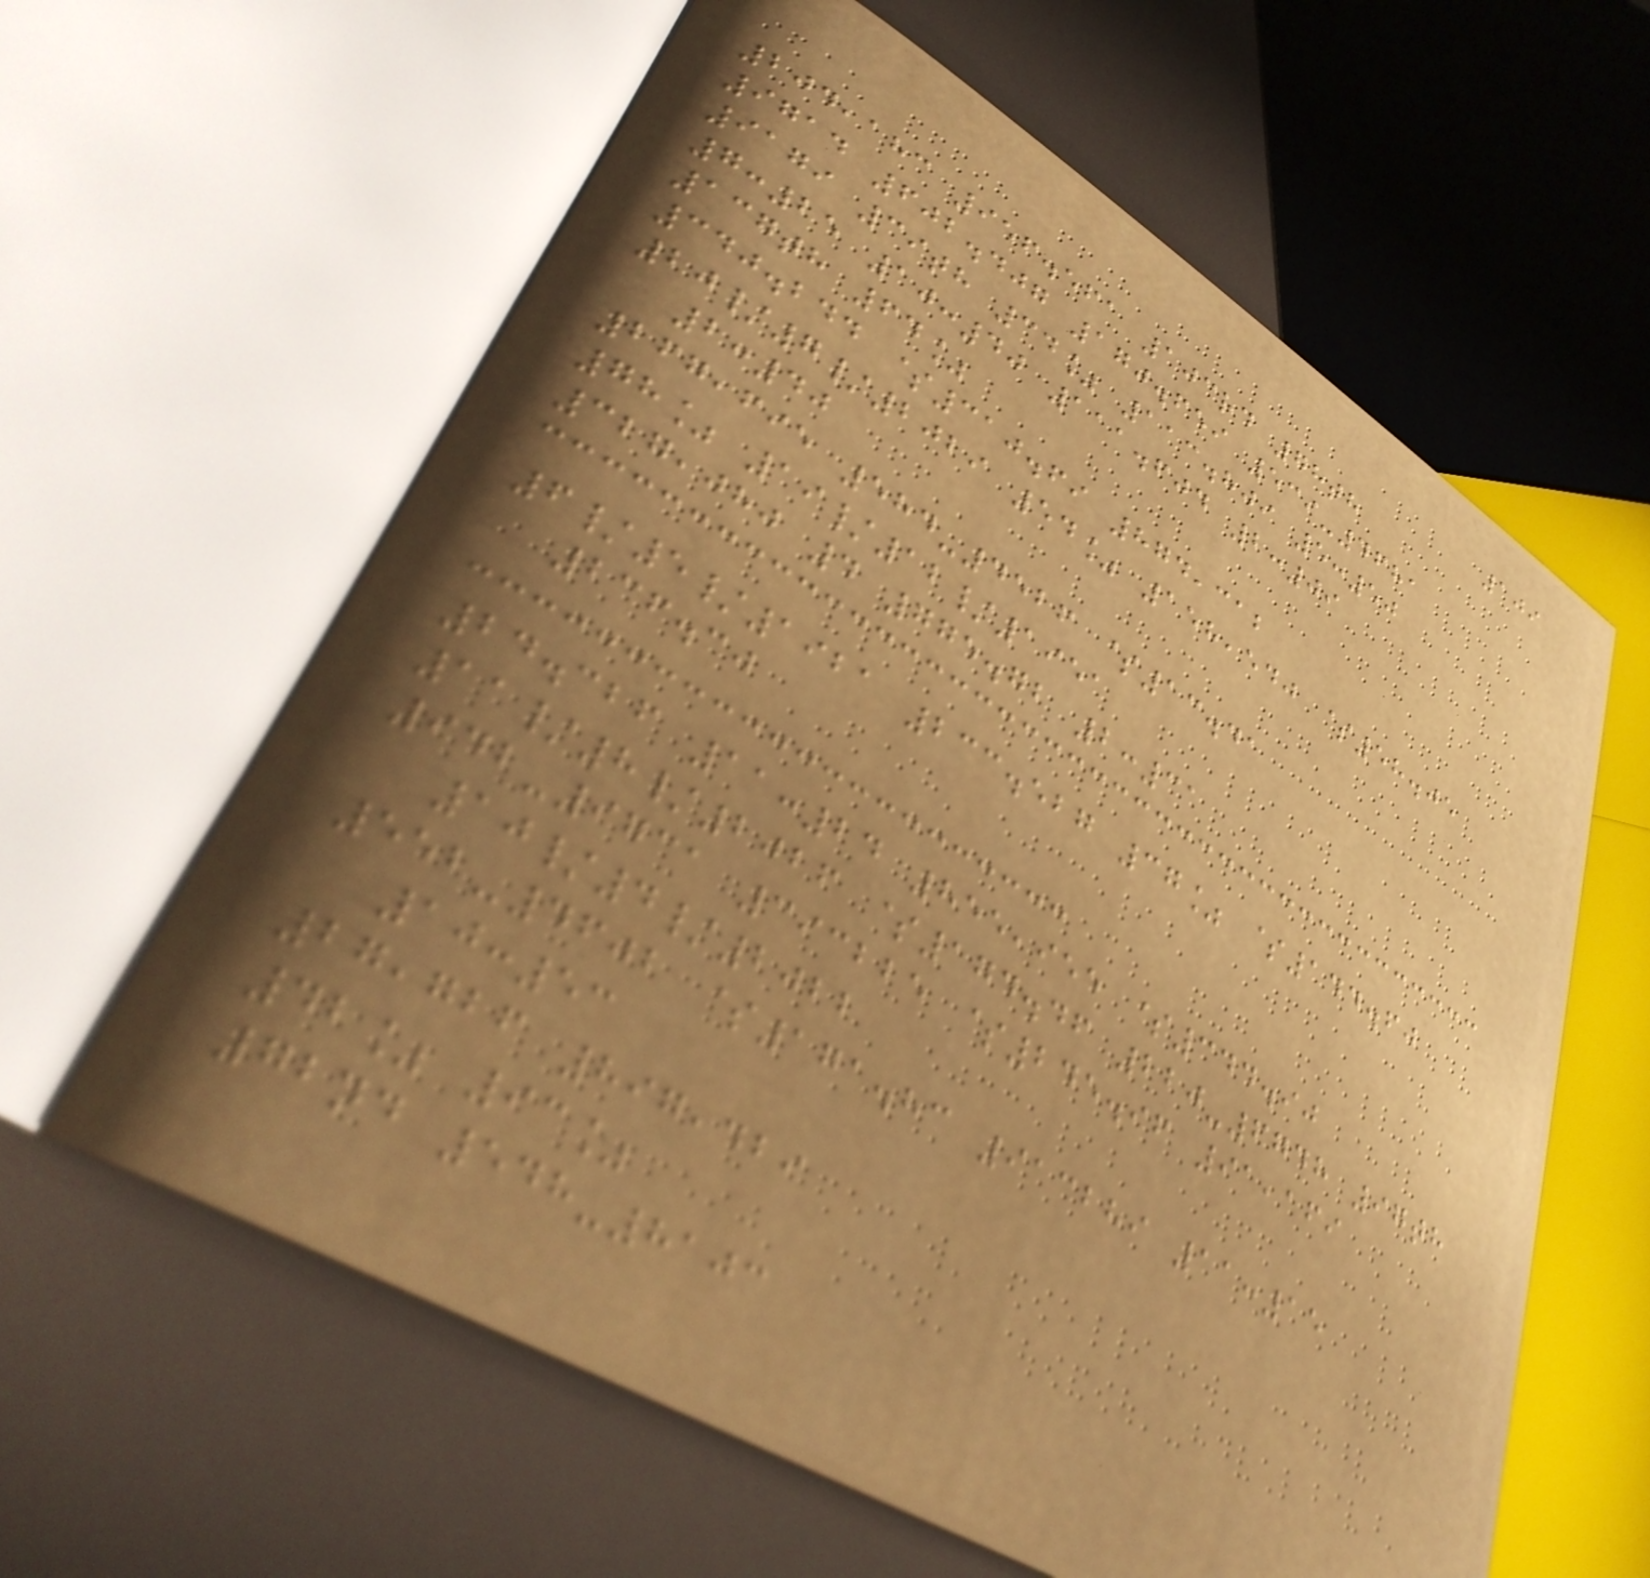109
204,183 956.561 103rd 78th
9714 602.407 170.659 539-4681
9179 39th 34% 113.809 5:50
7:25 10:40 111.604 2:09
137th 64%
340.244 $310.69 874,312
20/7/2029 54% 158,540 $58.05
2:40
267,695 584-4526 $13.41
78% 19/12/1951
327,080 4 775.72 2:31
6/5/1921 233.527 37% $144.60
236.30
24.326 11:24 855,955 $344.90
11/8/2026 $174.46 220-6748 97th
942-9731 393225 $245.96 91,169
10/4/2022
552-4602 $171.83 913289 11:15
10:53
27,726 897,429
42% 93%
72nd 548-8103
